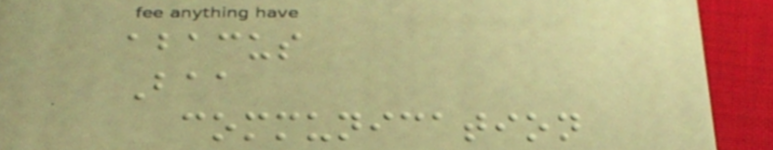abacus
Baa
communication
